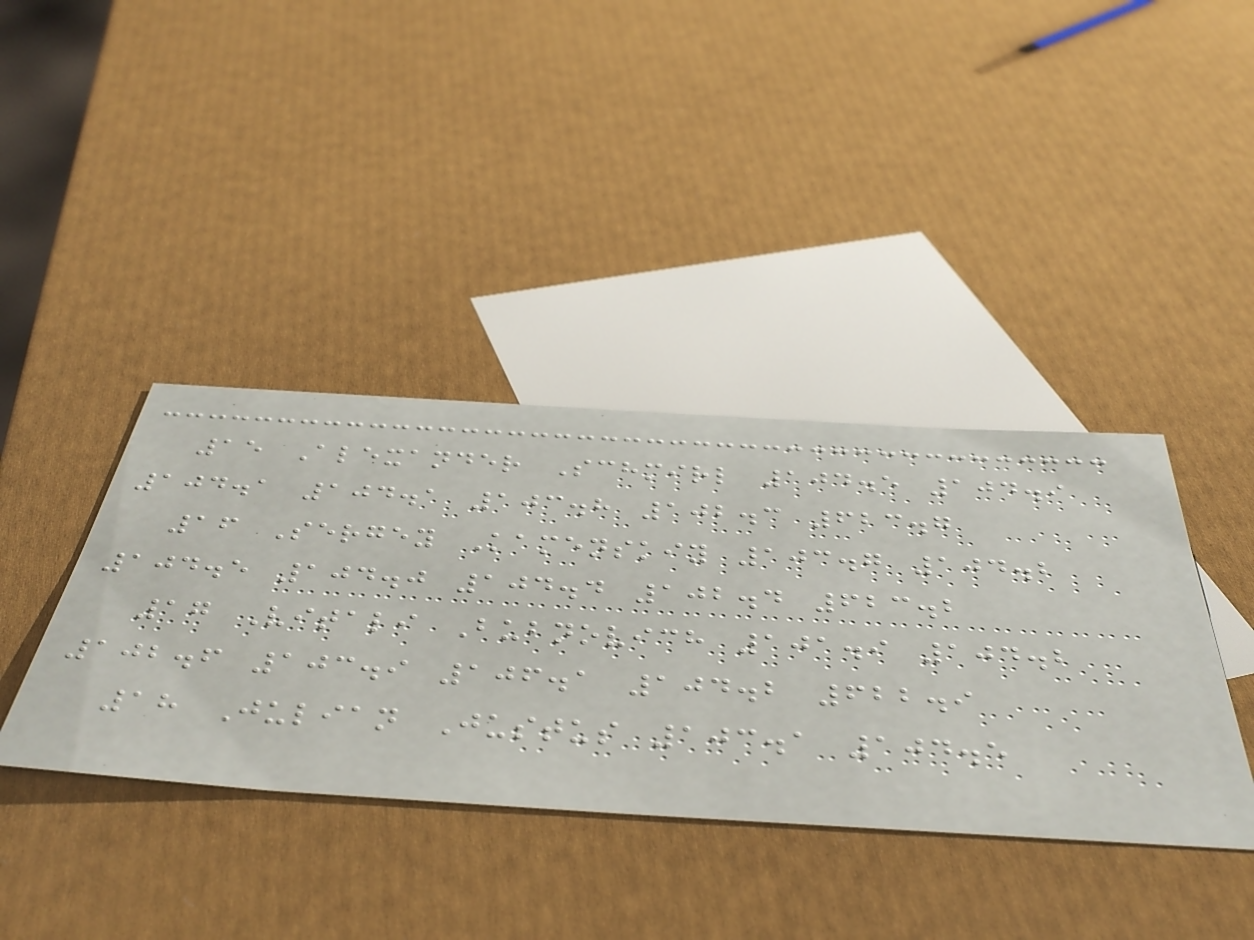15 Alexander Schmirl 104.5 104.9
104.1 104.1 103.8 102.3 623.7
16 Sergey Kamenskiy 103.7 104.2
104.5 104.0 104.4 102.4 623.2
17 Vitali Bubnovich 101.9 104.2
102.6 103.9 106.1 104.2 622.9
18 Julian Justus 103.1 104.5
